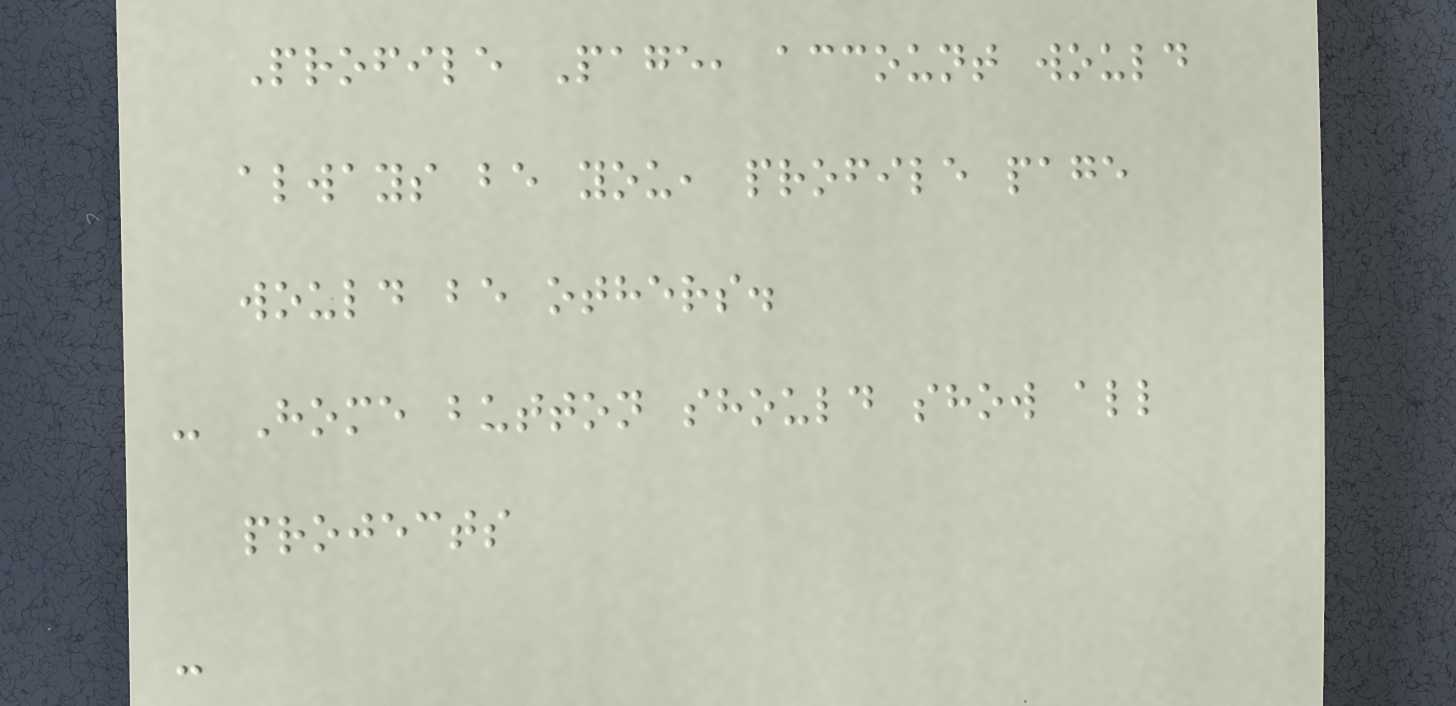Profile Page, account would
always be you, profile page
would be others.
- Home button should show all
projects
-
